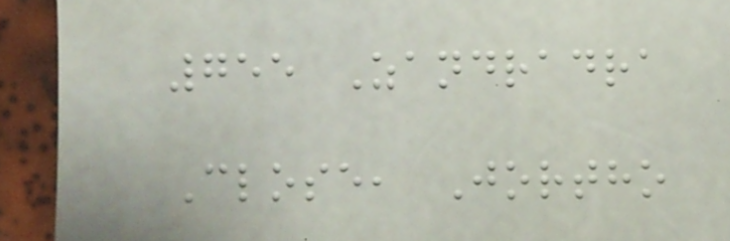755 Zandradra
Close, Jortho
